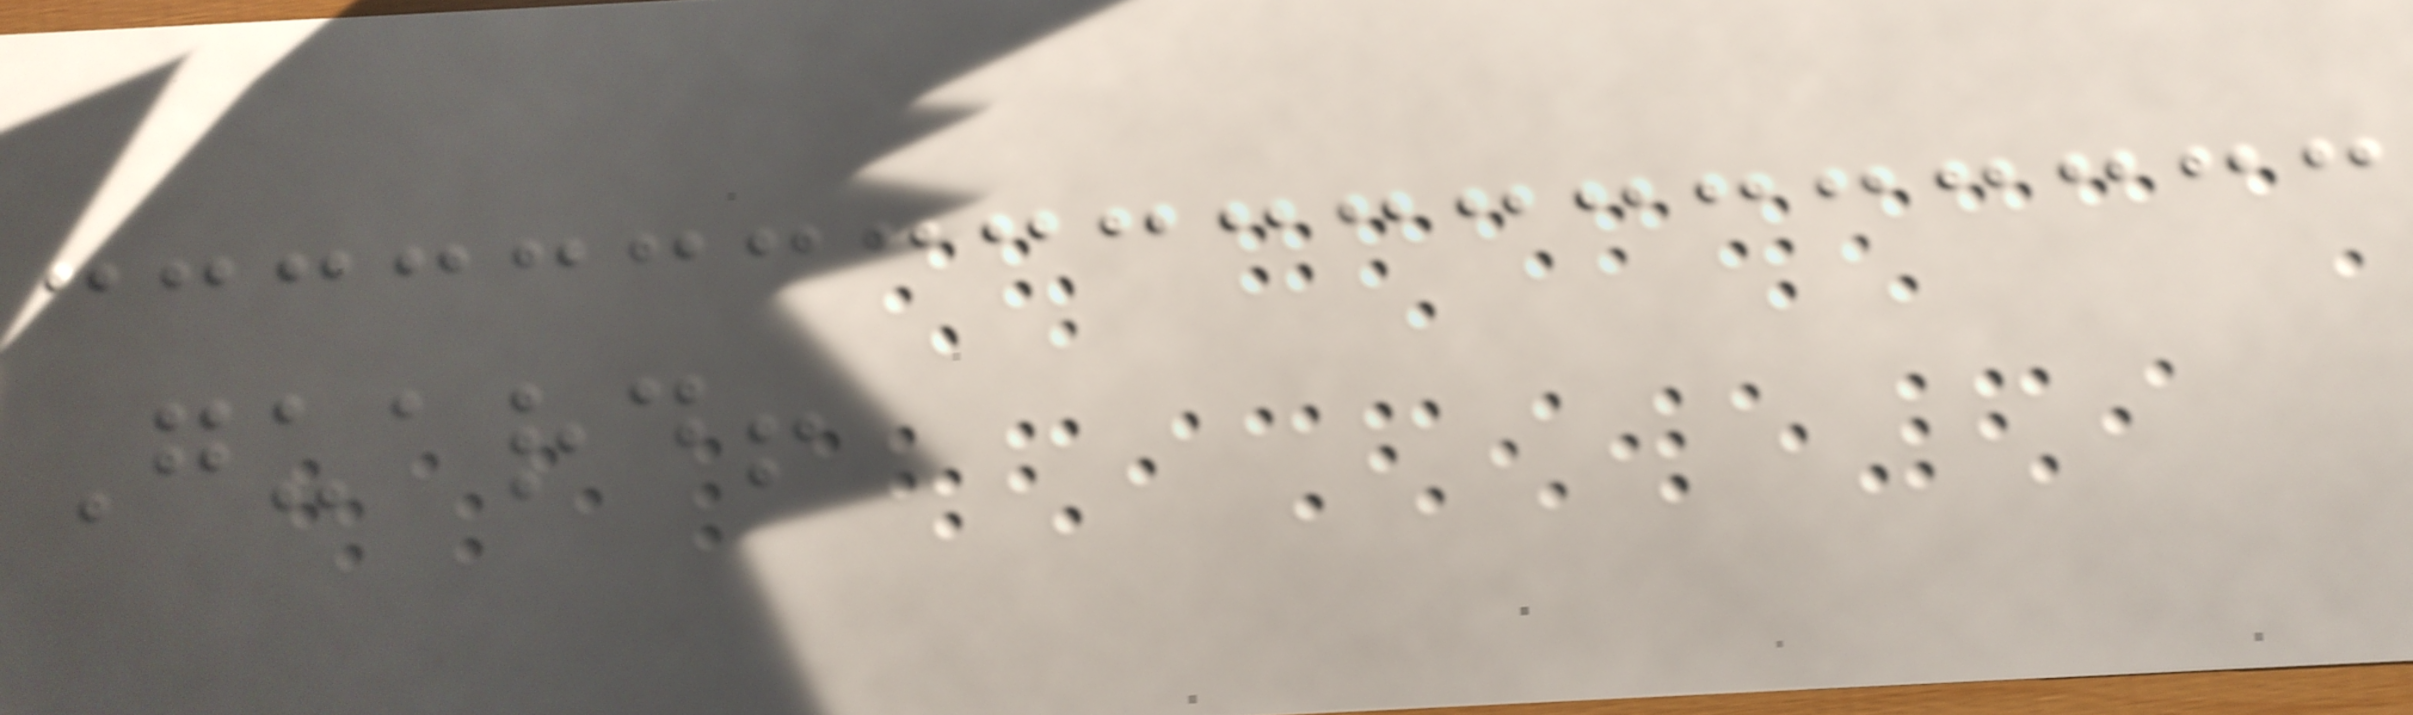Guard!
